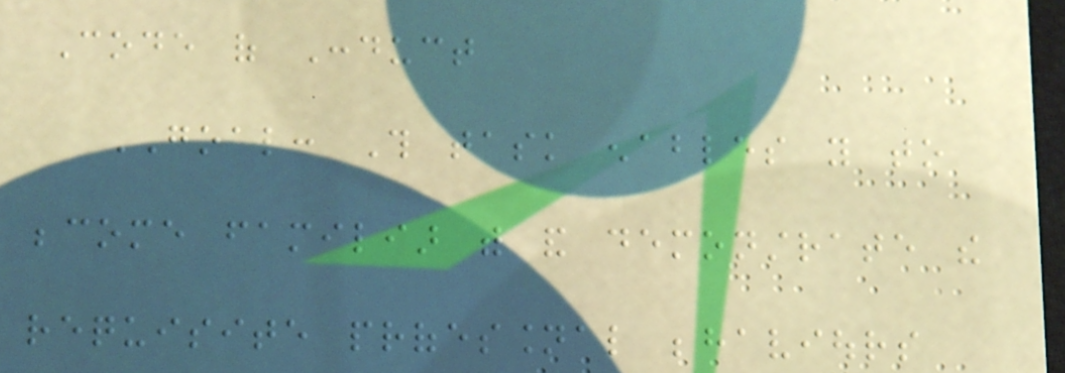Code of Conduct
GOAL: This task enables you to
become familiar with and demonstrate the
requisite professional behaviours
